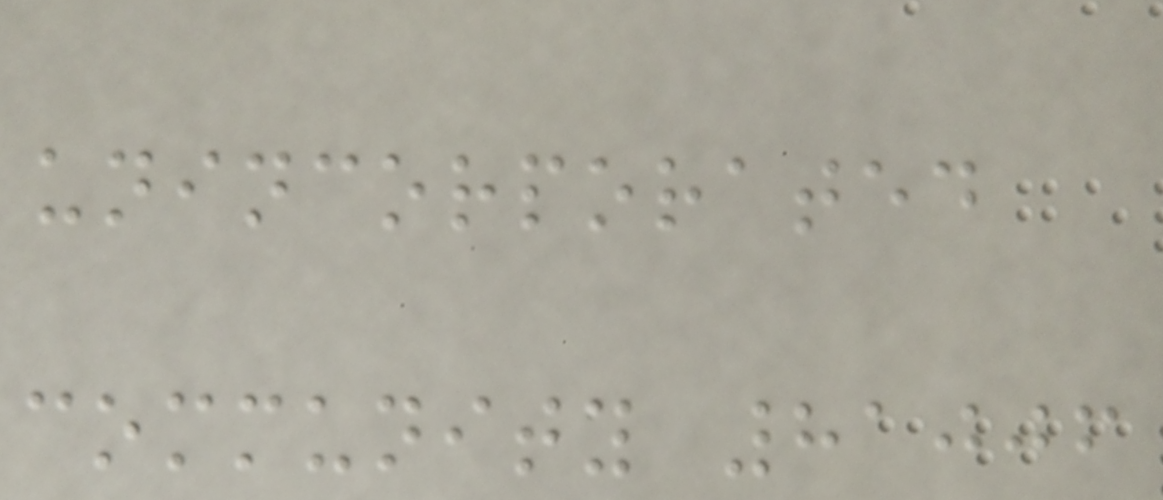unincorporated
community 81006
